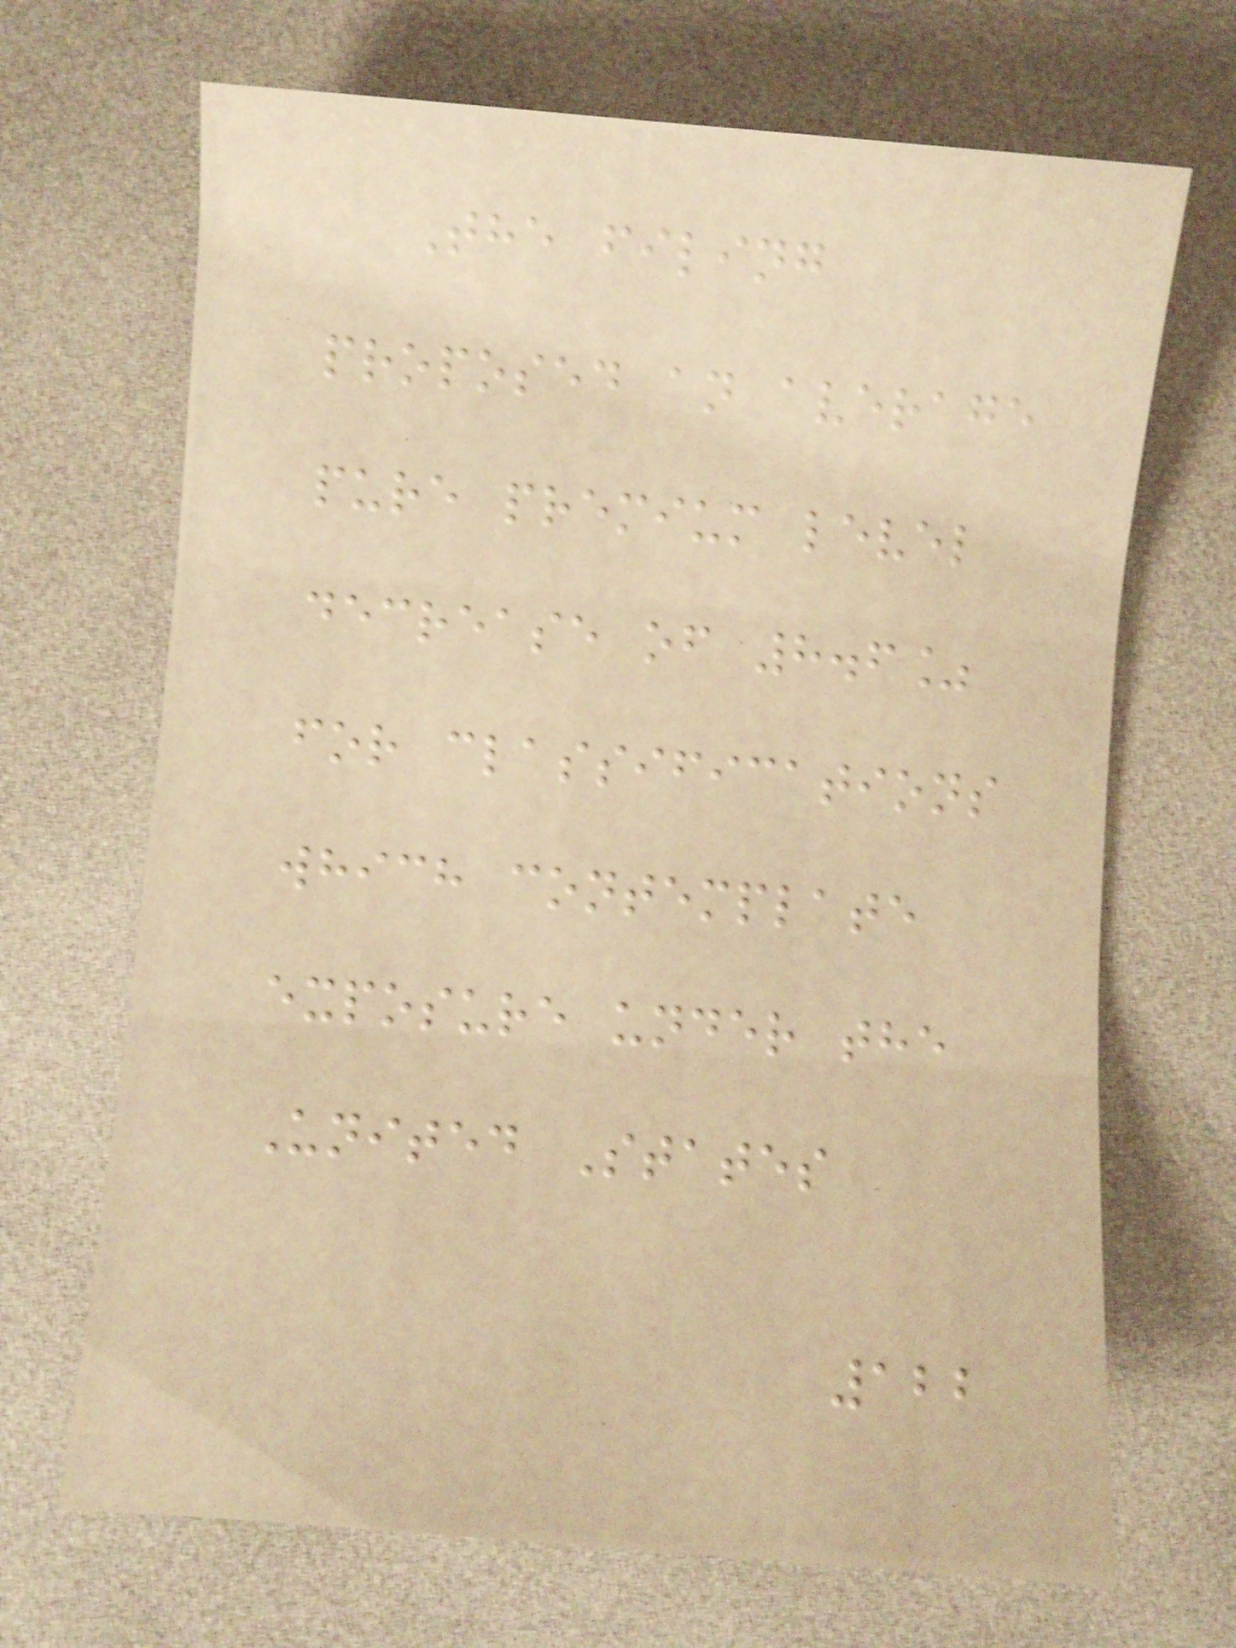The filing
proposed an average
pure premium level
decrease of 8.6%
for classifications
which contemplate
exposure under the
United States
122
